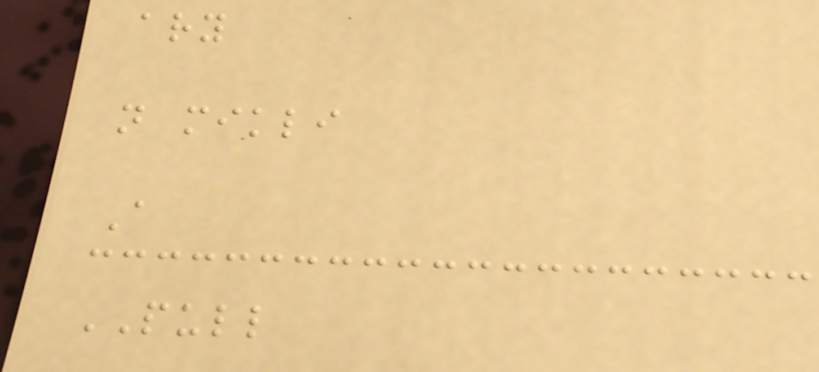ary
n mikli
A
PULL
